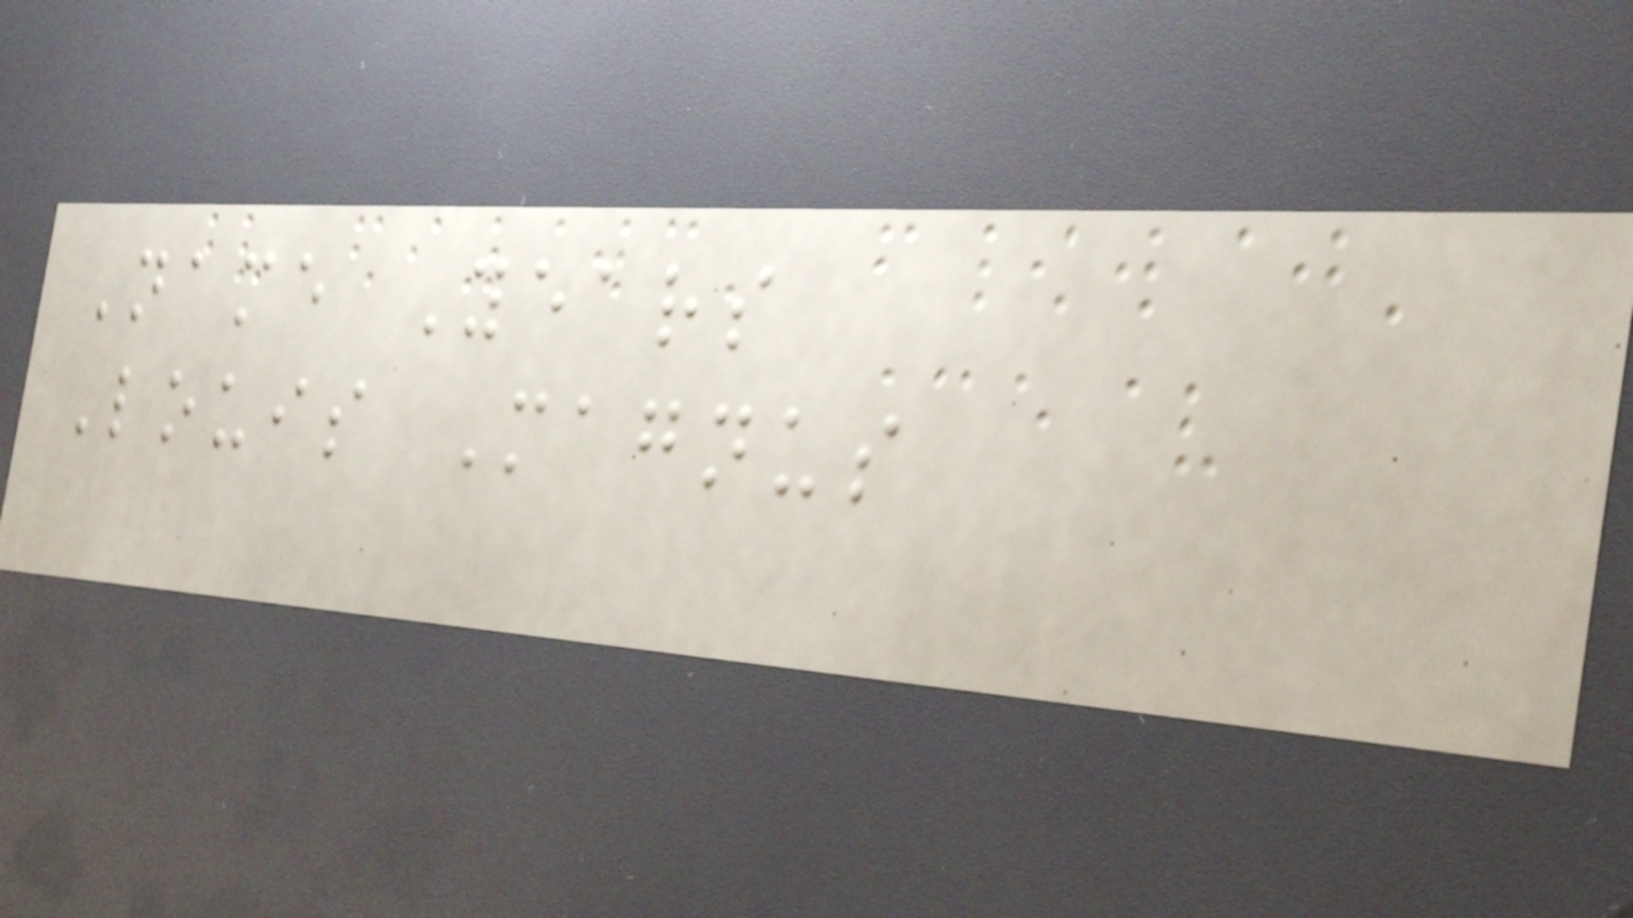Name Years
Louis Magnus
